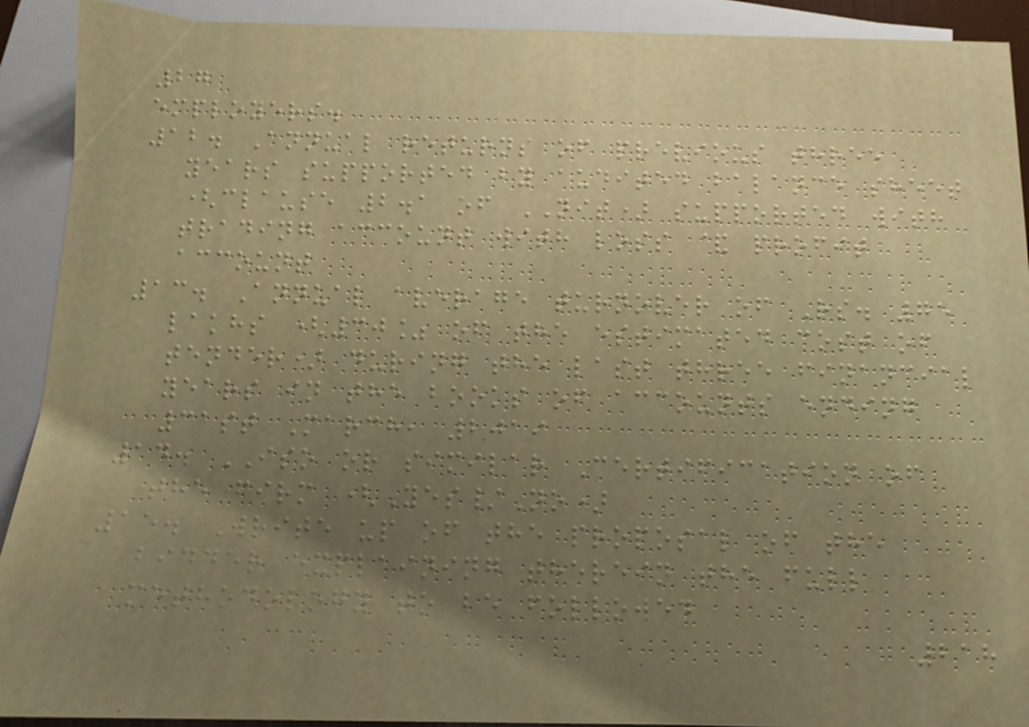27
employers.
12. Annual returns of previous three
years supported by audited balance sheet
(clause 2.1 of NIT) supported with
trading account with loss & profit
account
13. Annual average turnover of Rs. 75
lakhs (30% of the estimated cost of
tender) during the last three financial
years in the books of accounts ending
31st March, 2019
14. ISO or similar Certification of
the firm (Yes/No)
15. Write up of the proposal of the
bidder explaining therein the full
methodology to be followed
218
